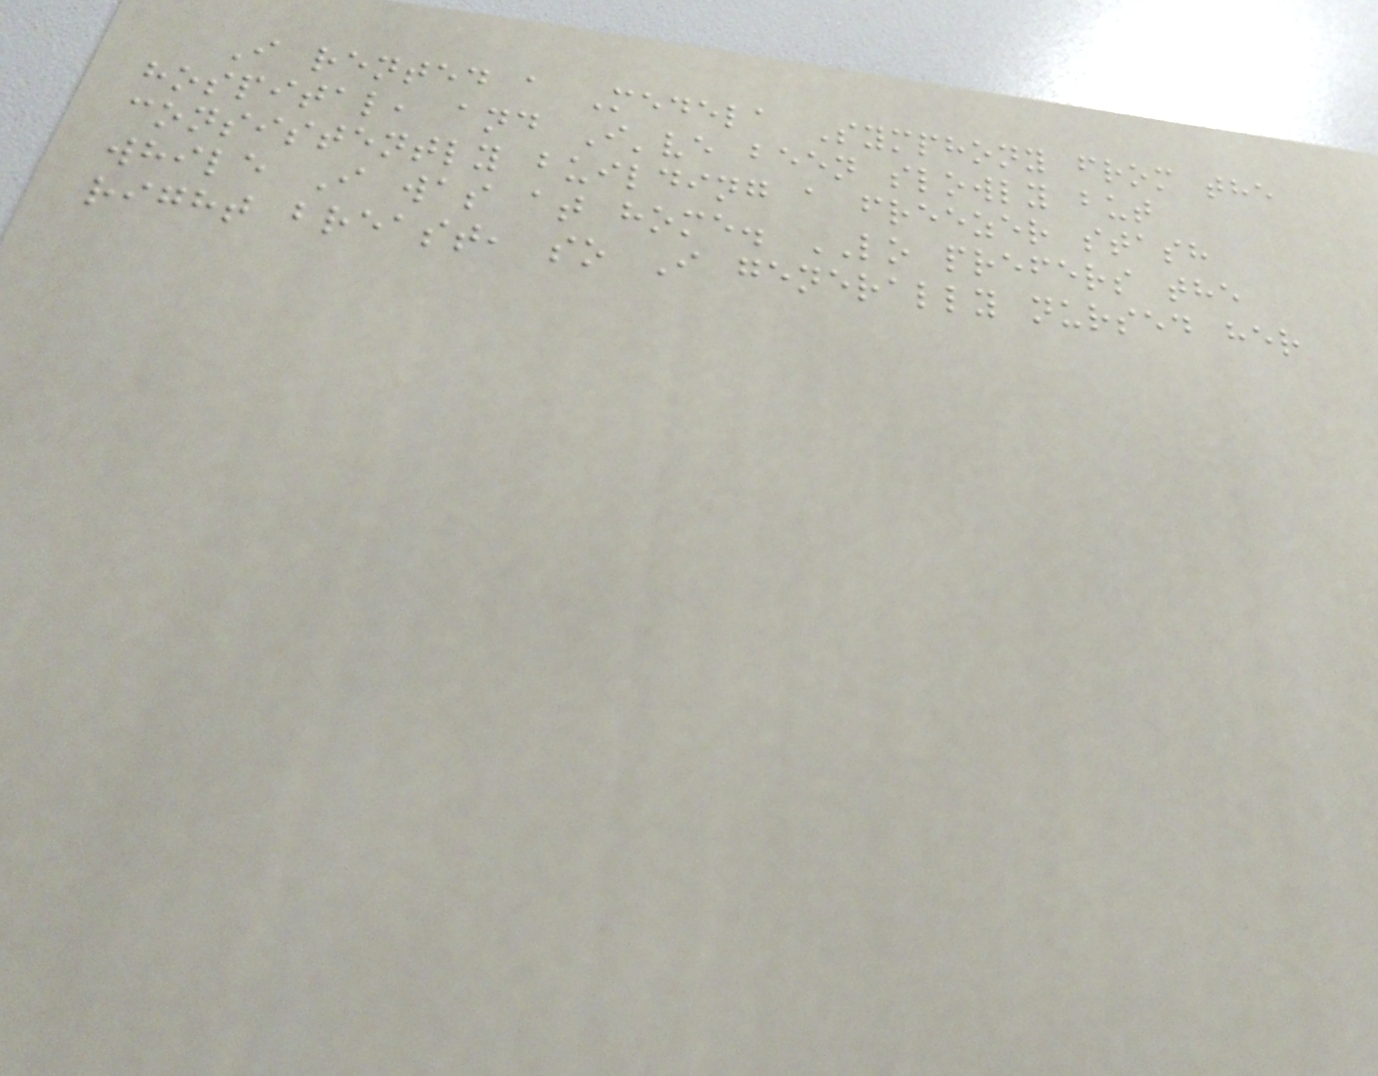I rented a Medela Symphony from the
hospital, and I've been slowly but
consistently building a freezer stash
while I was at home. LO prefers the
right breast, so I generally nursed her
